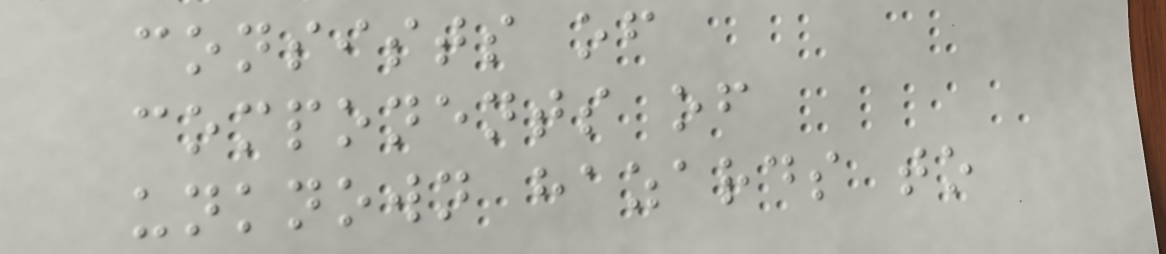consists of
components of
unknown hazards to
